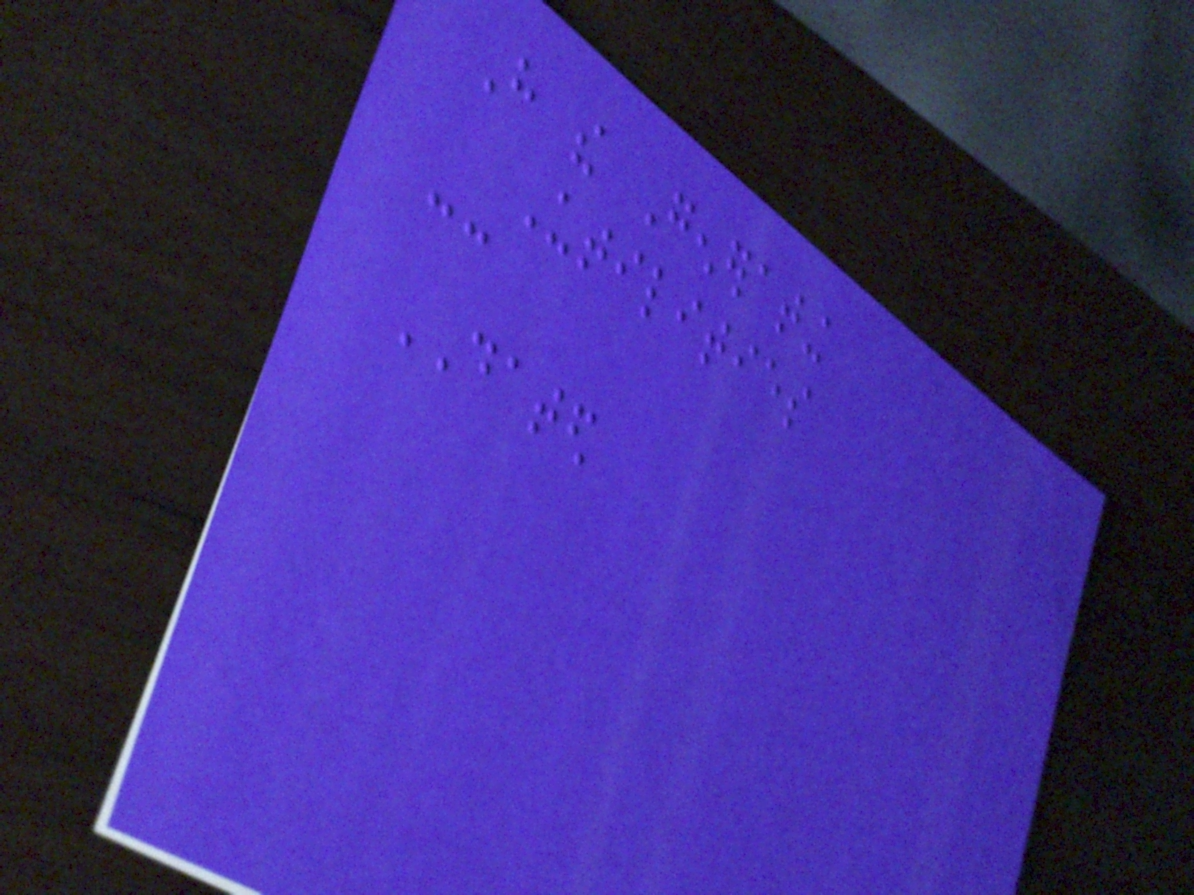Have the Generating
Utilities
cc
DATED
